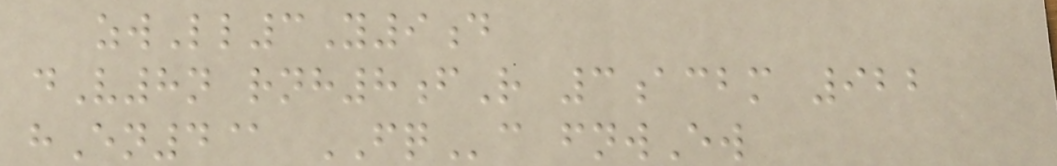zwLl3Y9d
dV8n rnh8fR 3acbm 922
hEn4@ FQc fnwEw
